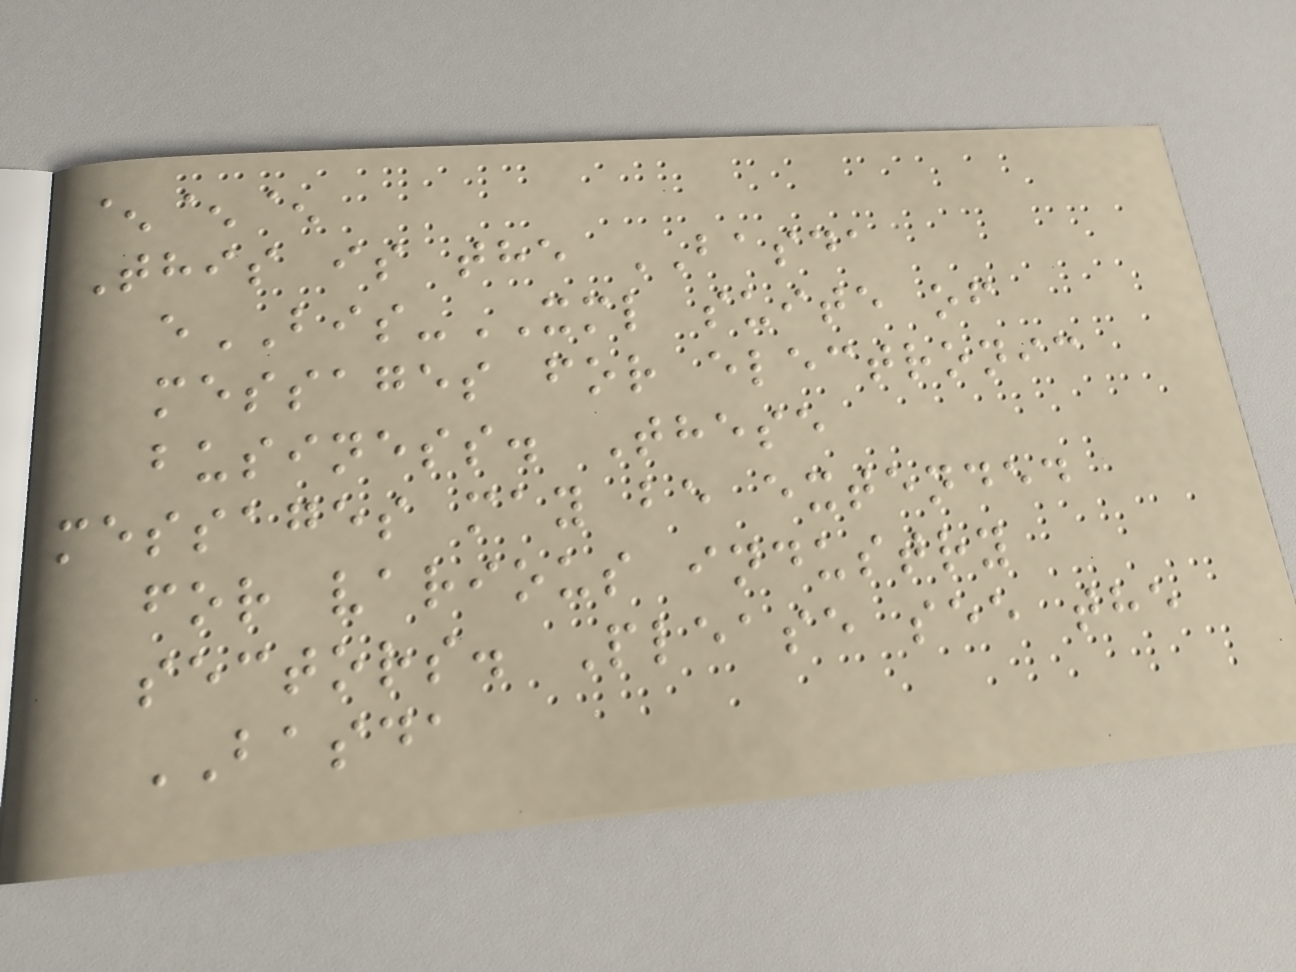^^^
This is the BASDA
eBIS-XML suite of
messages for electronic
business. These
messages may be extended
for various industry
sectors. Please see the
BASDA
